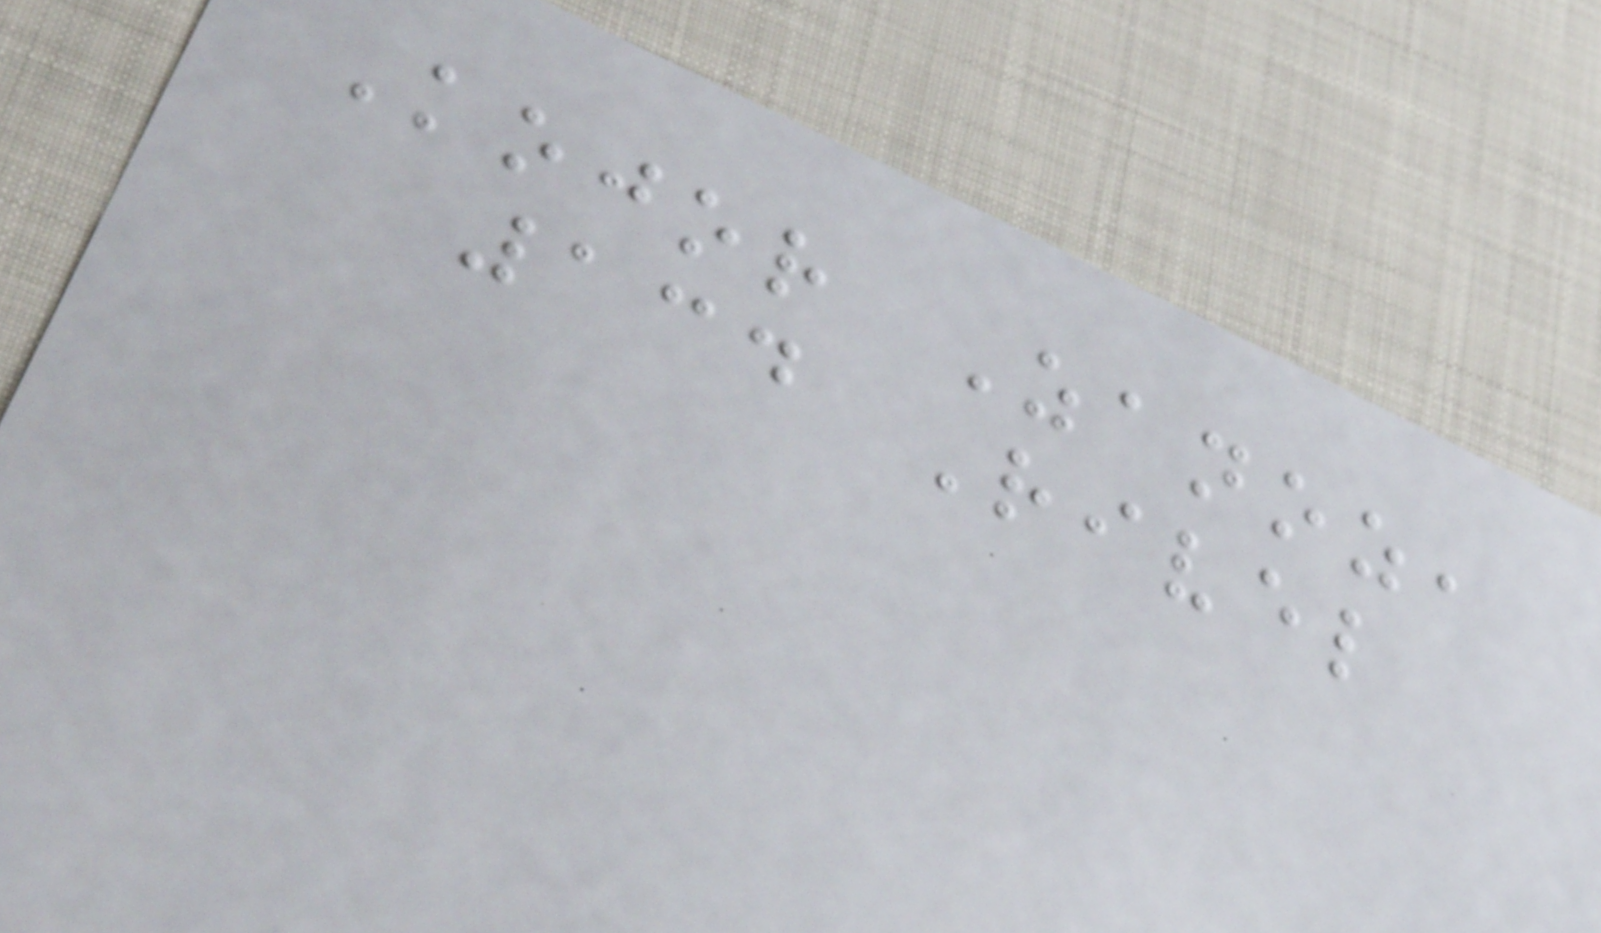Kojor Zanoz,
134 Rivel
